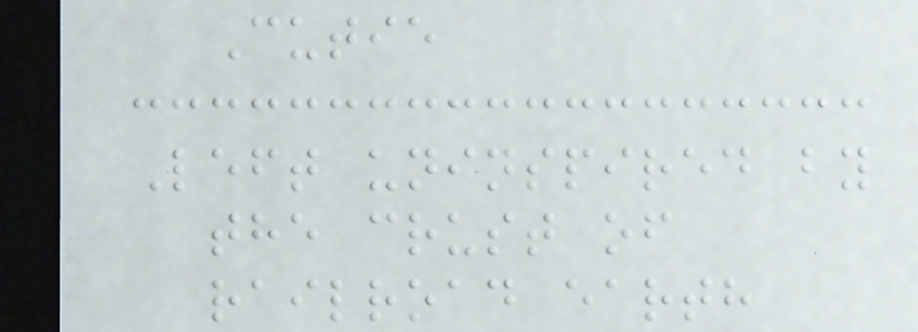Cutie
Left uninspired by
the crust of
railroad earth
